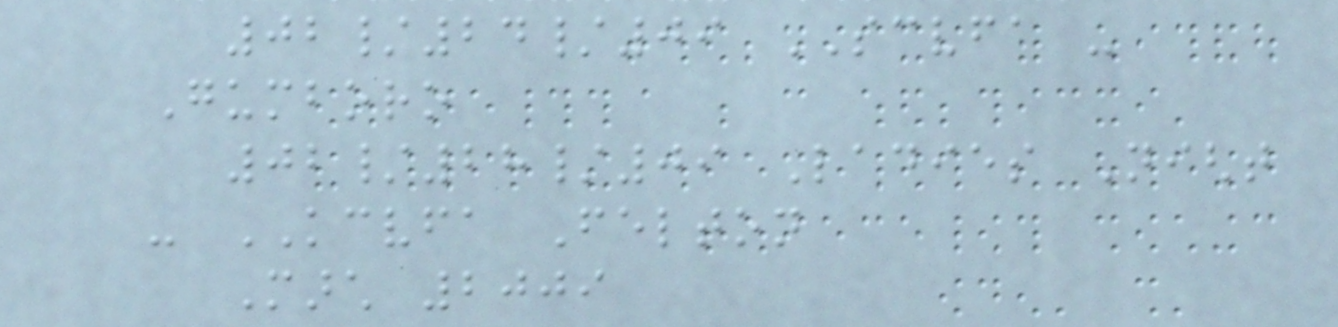02/24/09 SCVFA -
Gumboro
02/28/09 Ladies Night
- KCVFA Felton
March 2009
